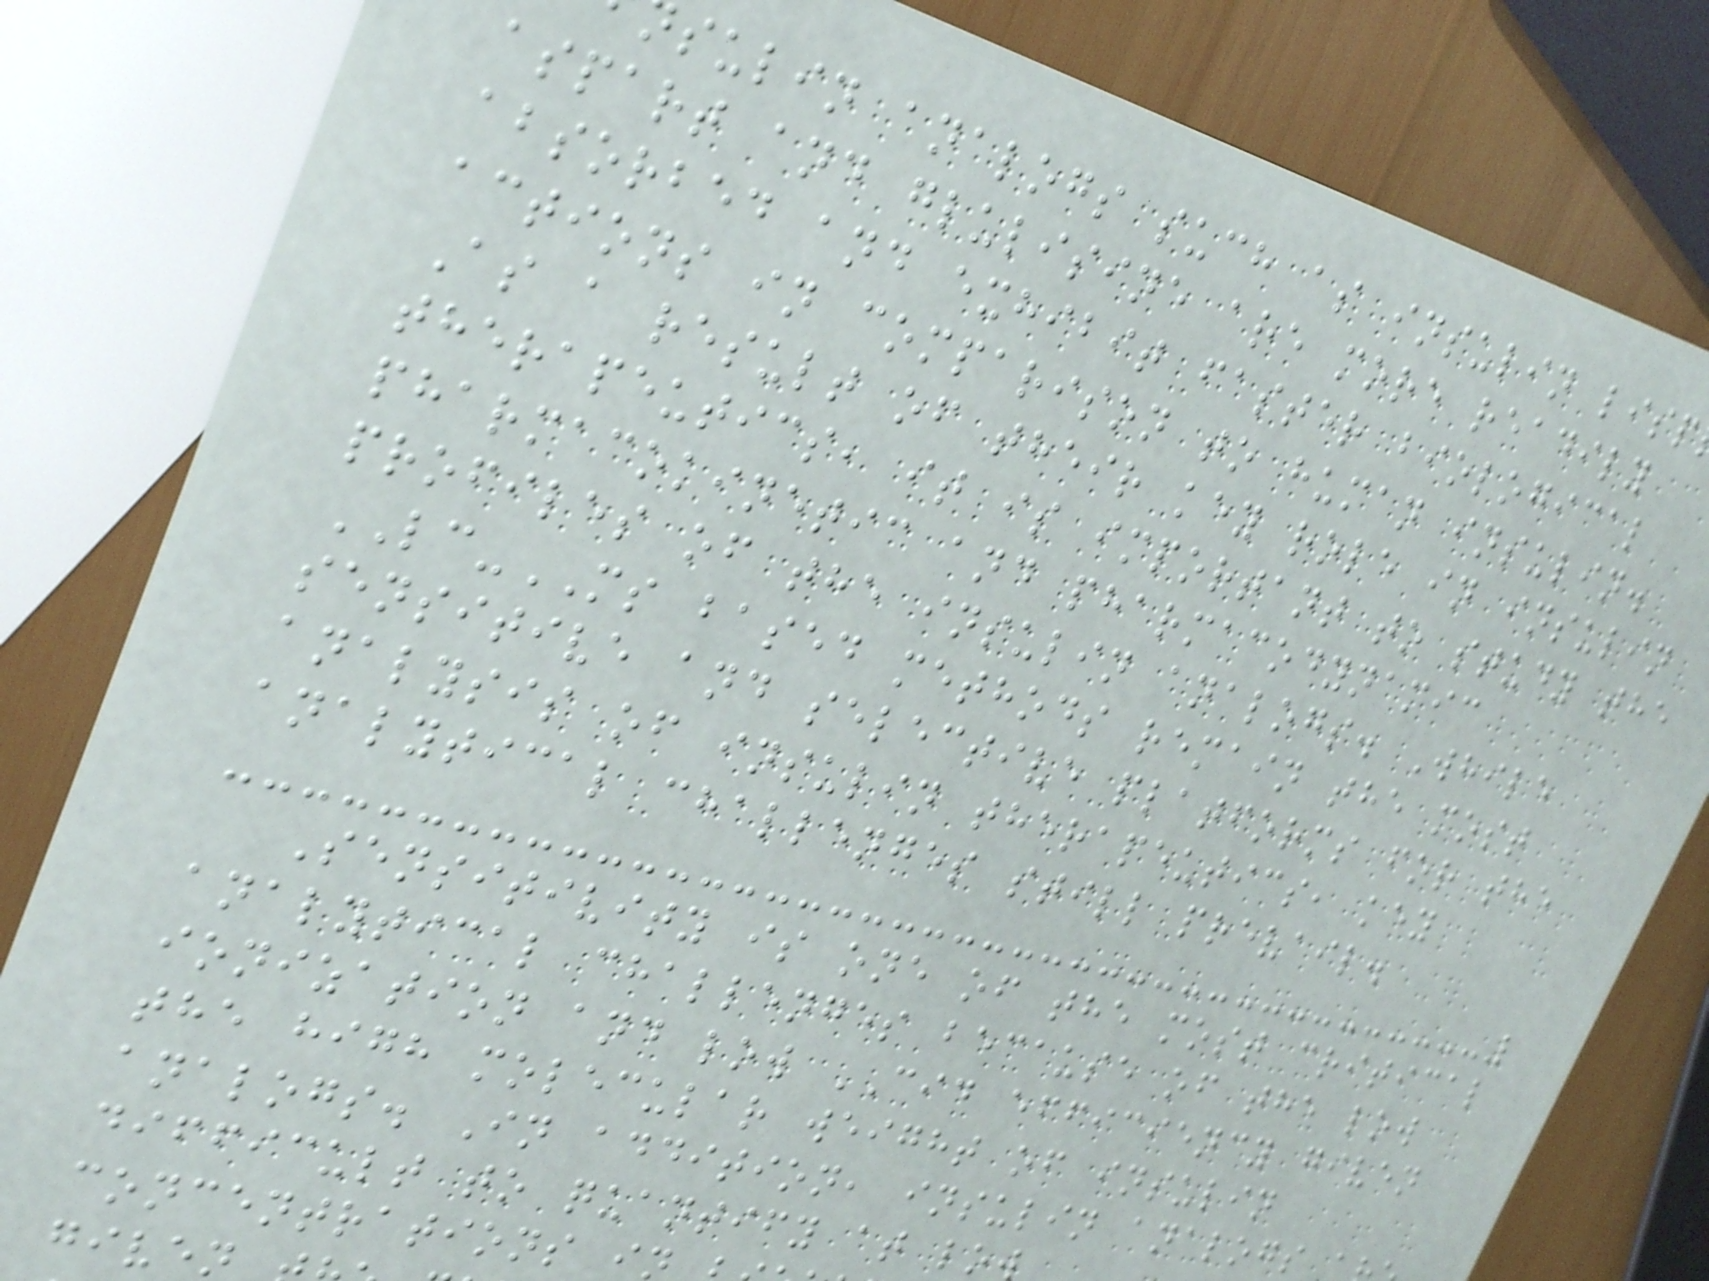sulin analogs such as insulin lisp
aspart and glulisine are more readily
absorbed and exhibit faster biological
actions in comparison to human insulin.
As a result of their key role in insulin
therapeutics, it is important to study the
pharmacokinetic and pharmacodynamic
profiles of the insulin analogs. While
LC-MS based methods remain the most
sensitive and selective platforms for the
analysis of insulin therapeutics, key
analytical challenges still prevail.
Sensitivity is one of the most critical
analytical challenges because of the low
ionization and low CID efficiency given
the high molecular weight of insulin
analogs. In addition, insulin analogs
difficult to quantify at lo
concentrations i
